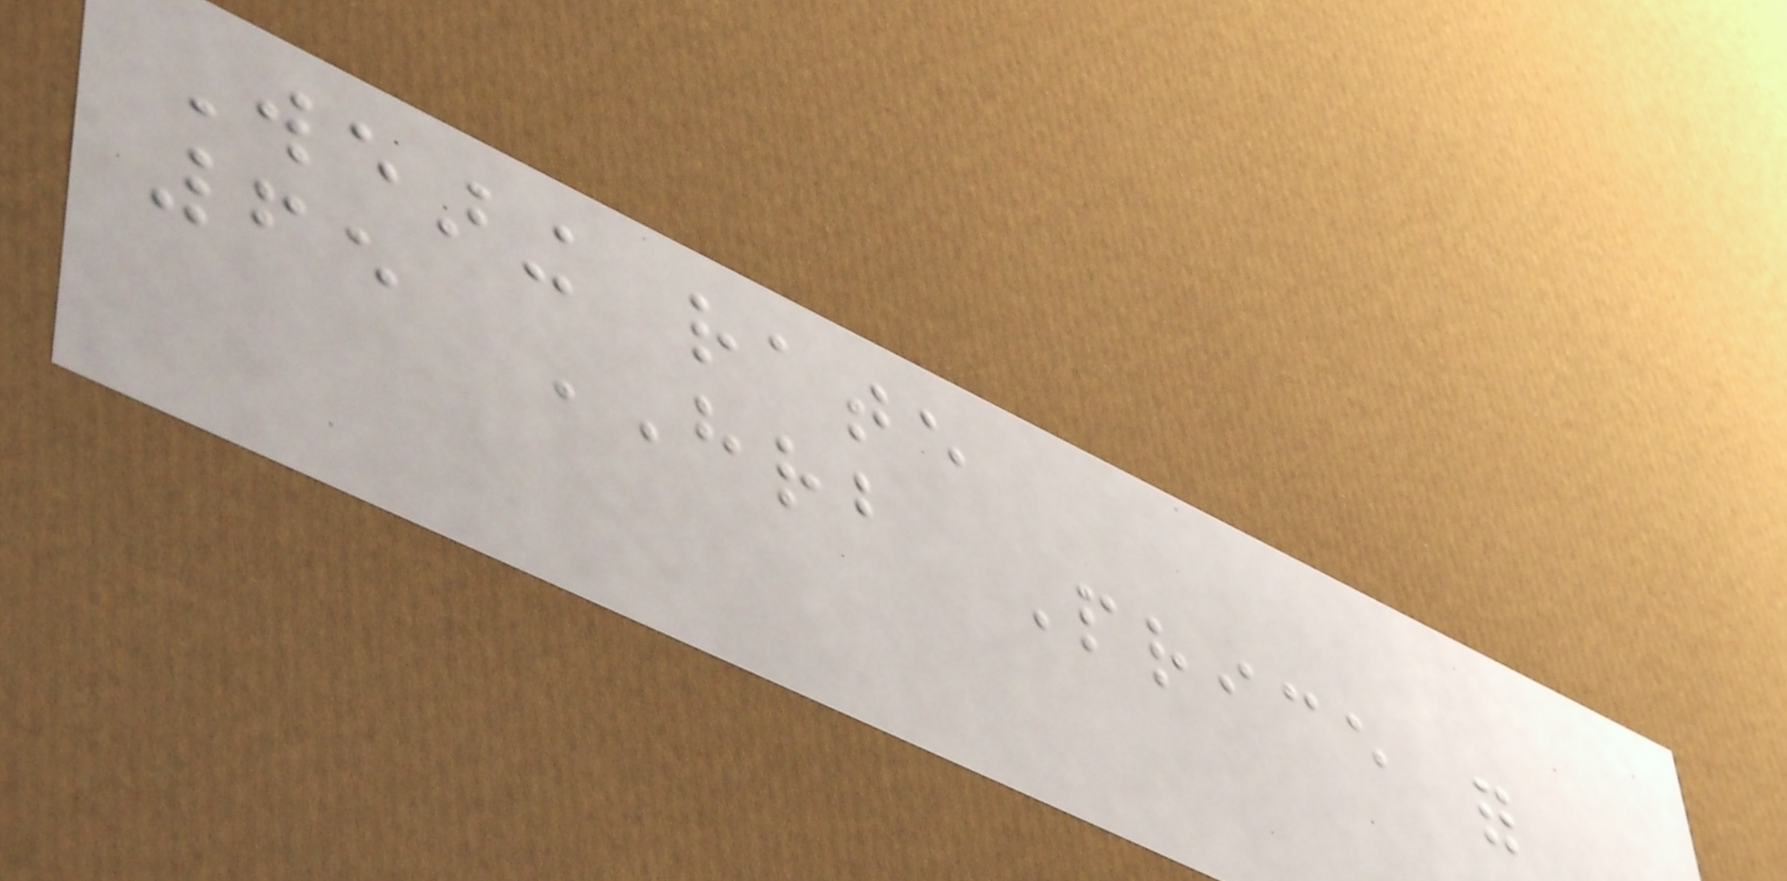Wearing rate
65 HRB Price for
